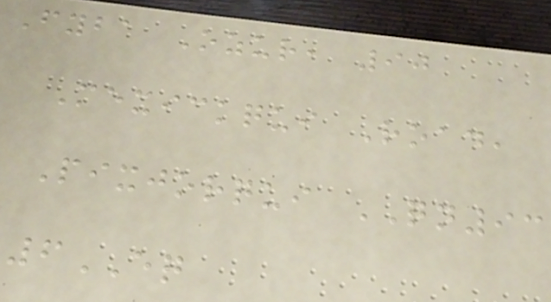Fyba Ozur, 90
Mexickqui Road,
Pixjorqui QN93
6EQ
